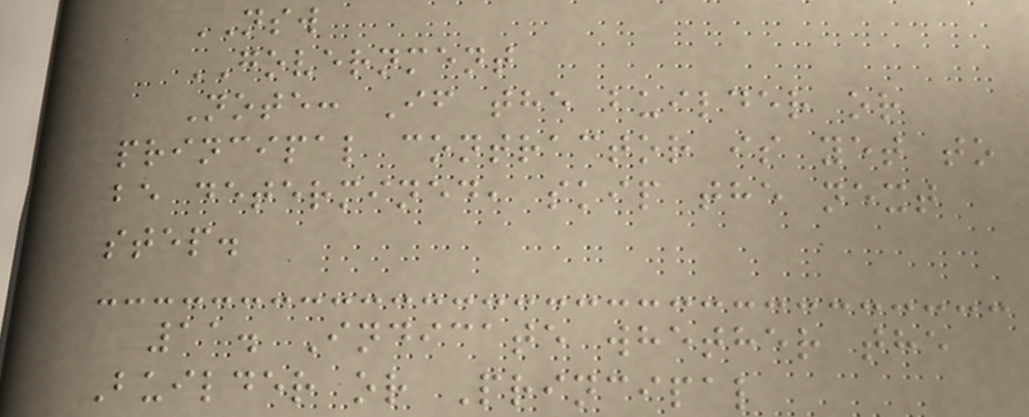NSW
GOVERNMENT
Note: If the builder or
principal contractor is yet to
be determined, skip the next
step.
11. Indicate whether the
Builder or Principal
